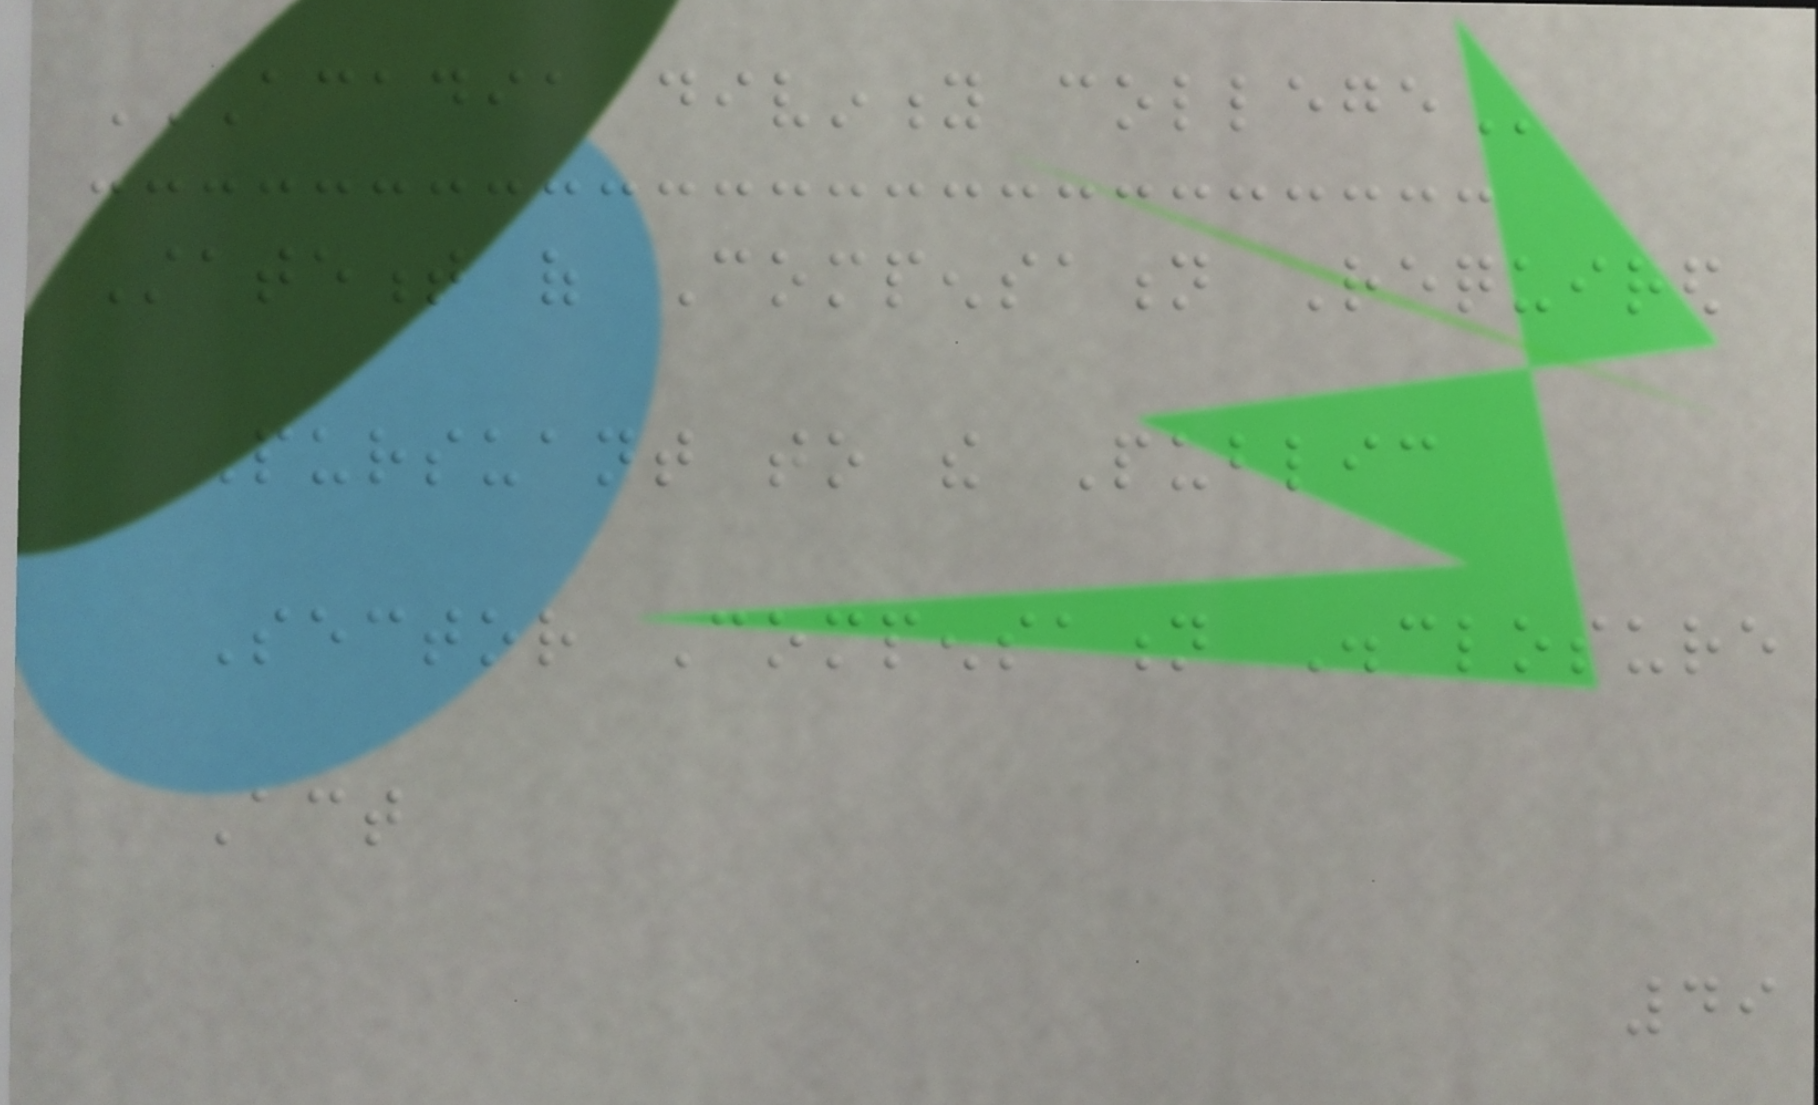ACADIA DIVINITY COLLEGE
Statement of Compensation Required
Pursuant to the Public
Sector Compensation Disclosure
Act
49
